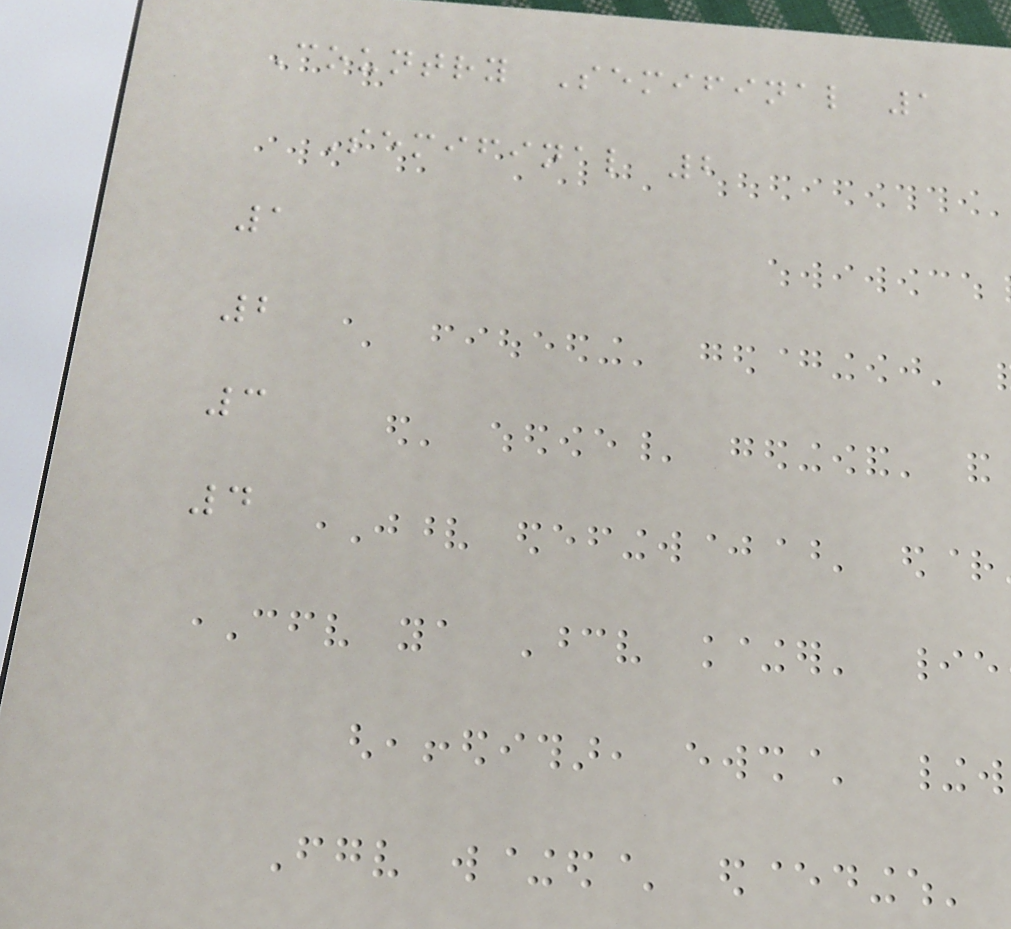Country Semifinal 1
Semifinal 2
1
2
3
4
